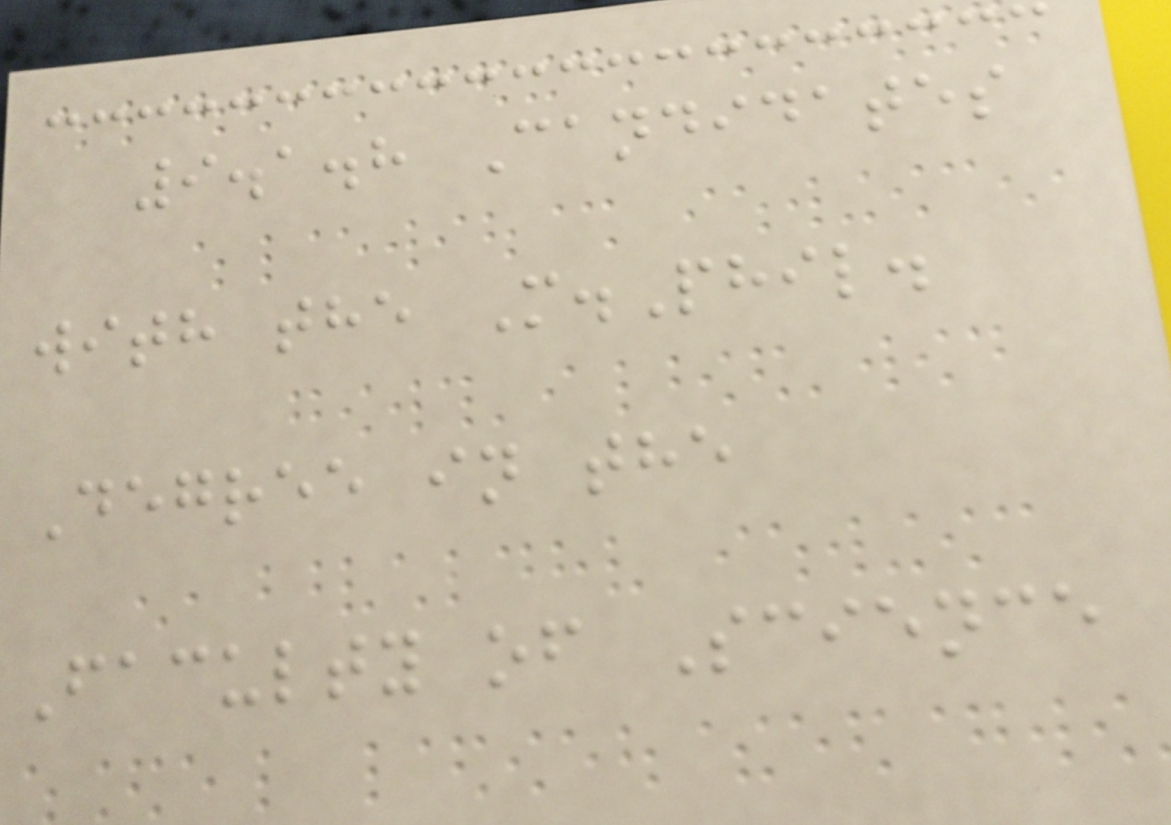9.1.8 Candidates
with the M.Phil.
Degree in the
Faculty of Science
